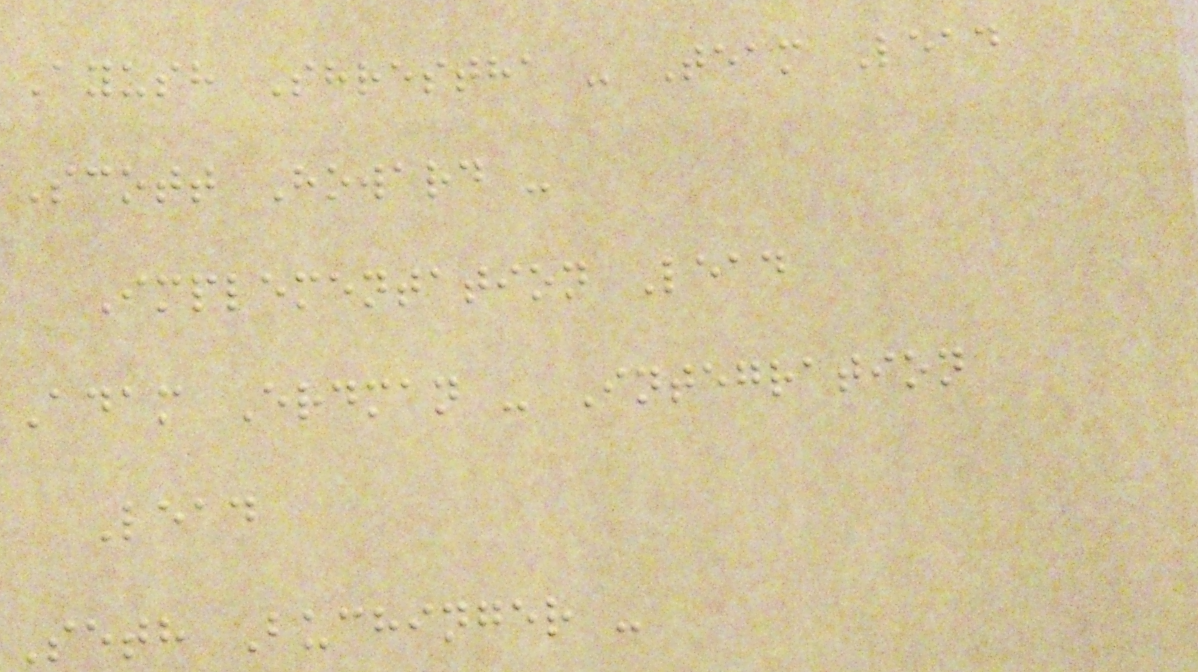Ayush Shrestha - Team Lead
Scott Howard -
Implementation Lead
Adam Erdman - Integration
Lead
Seth Buchinger -
